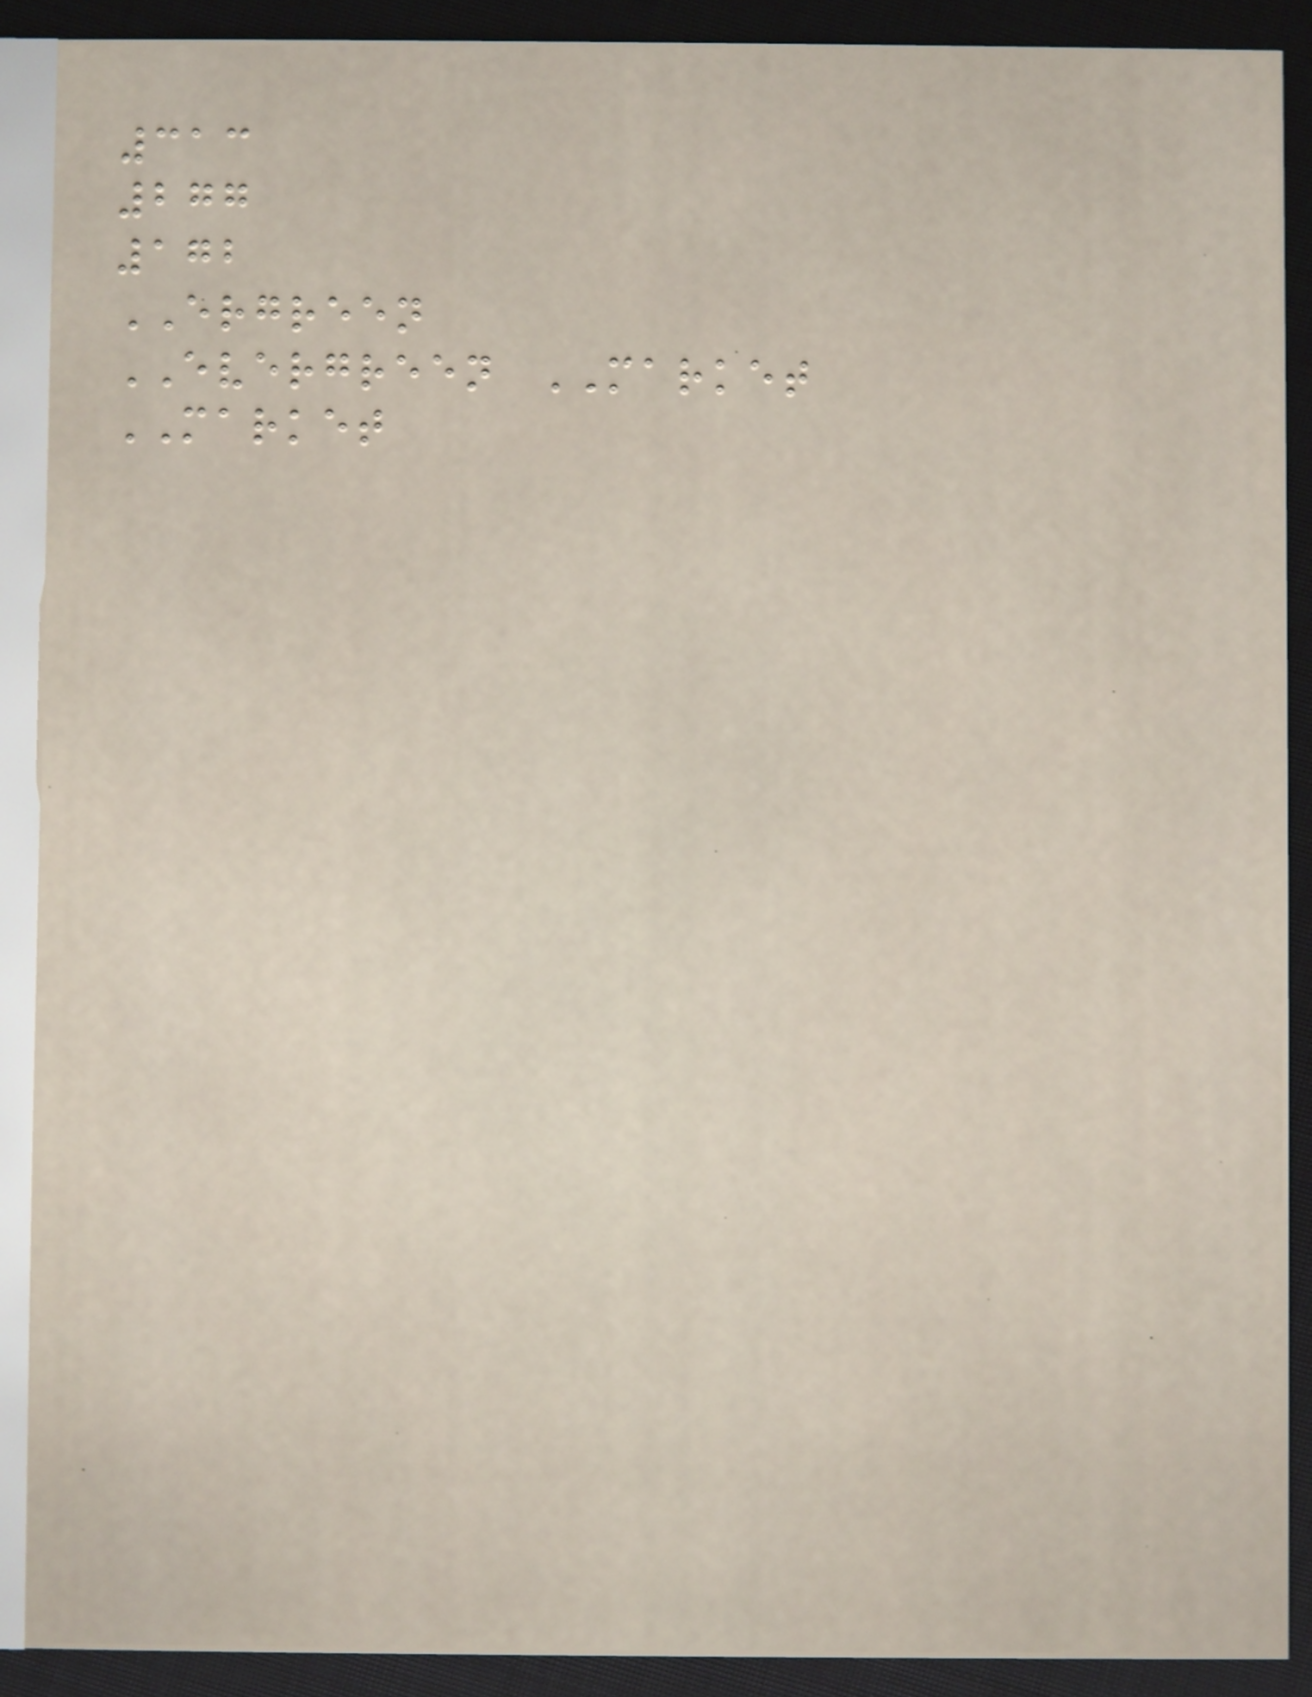313
277
172
ERGREEN
EVERGREEN MARKET
MARKET
